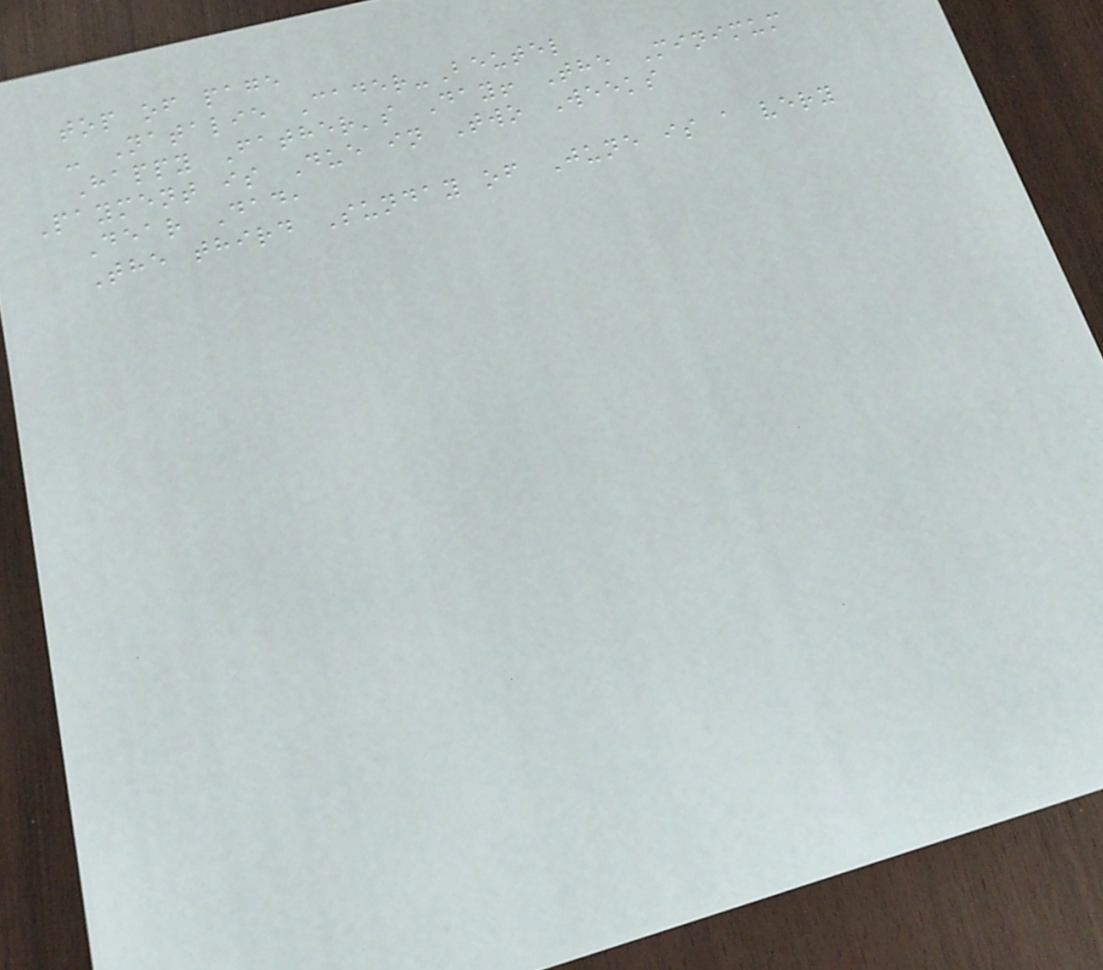top of page
- Natalie Cader-Beutel
Happy Father's Day! The Minimum
Payment is Due in Two Weeks
Dear Dad,
The third Sunday of June is a very
